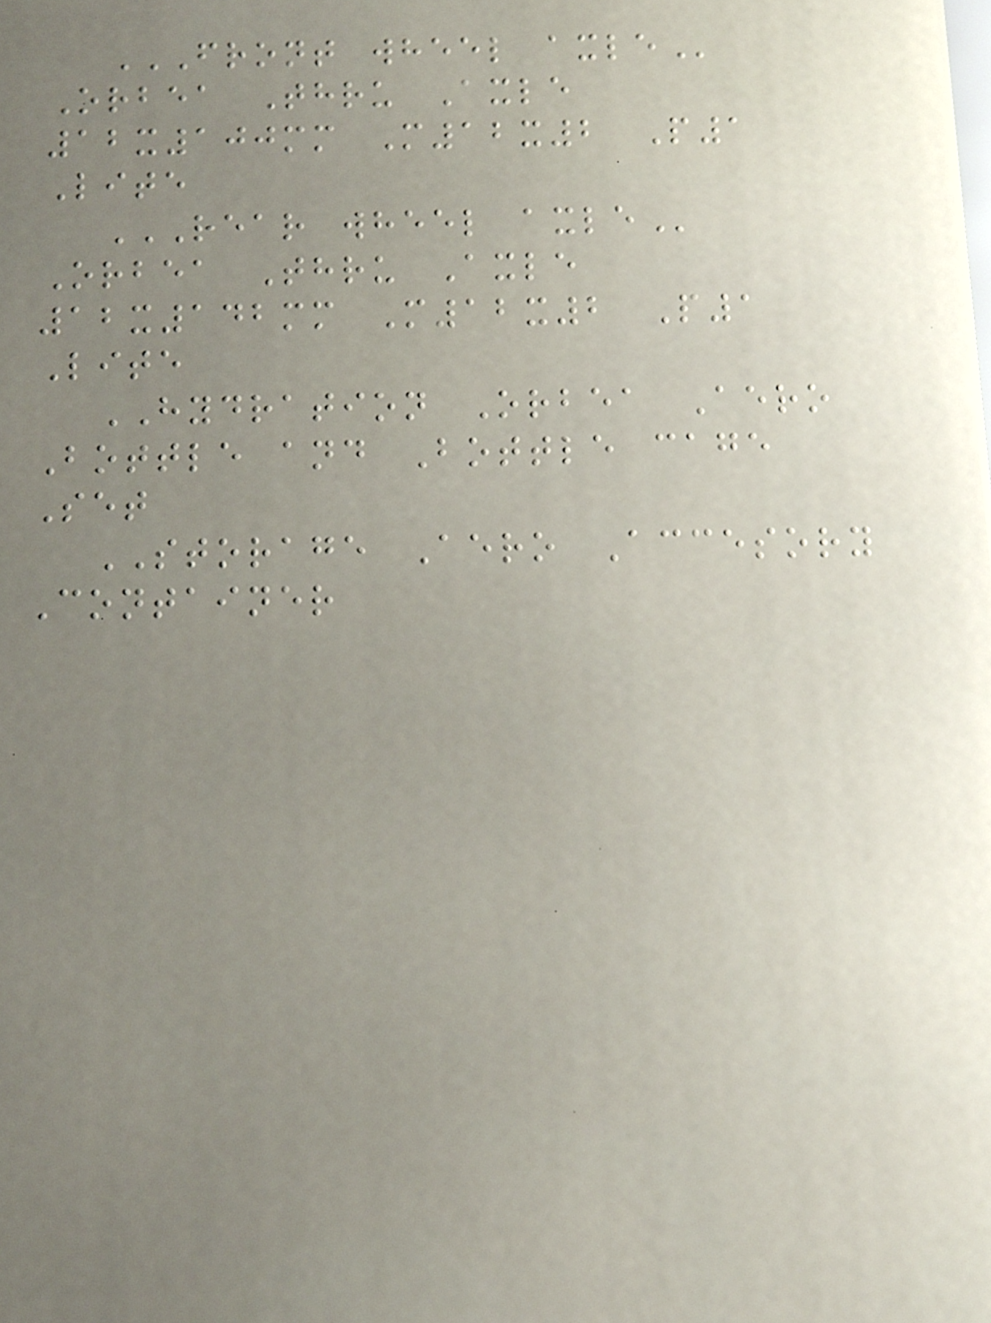FRONT WHEEL AXLE
Orbea Thru Axle
12x100mm M12x2 P1
Lite
REAR WHEEL AXLE
Orbea Thru Axle
12x142mm M12x2 P1
Lite
HYDRATION Orbea Aero
Bottle and Bottle cage
Set
STORAGE Aero Accesory
Container
